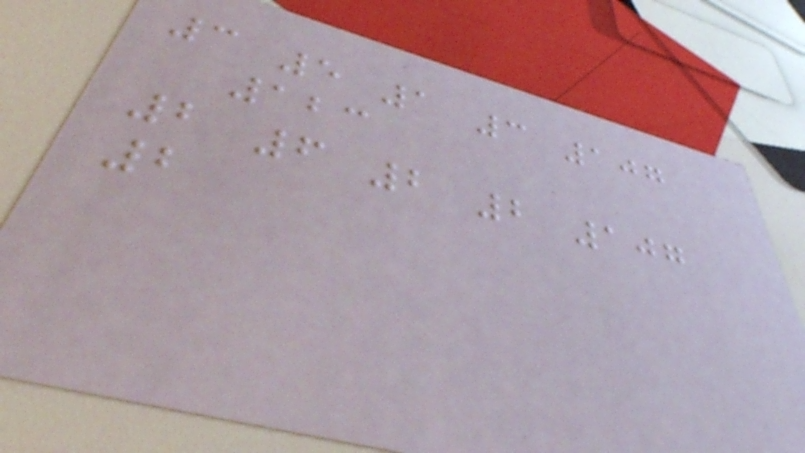3 5 1 3 107
123
2 6 2 2 107
2
